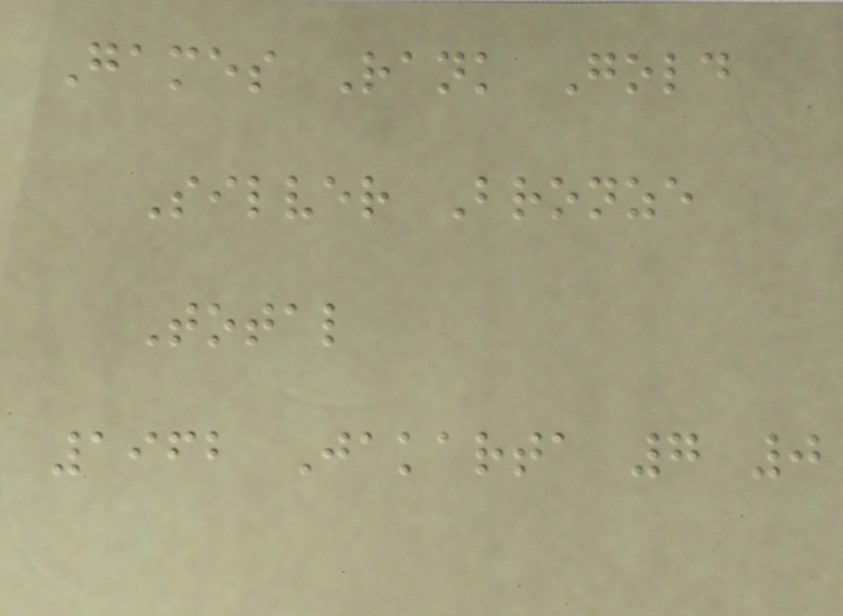Games Rank Gold
Silver Bronze
Total
1962 Jakarta 7 0
